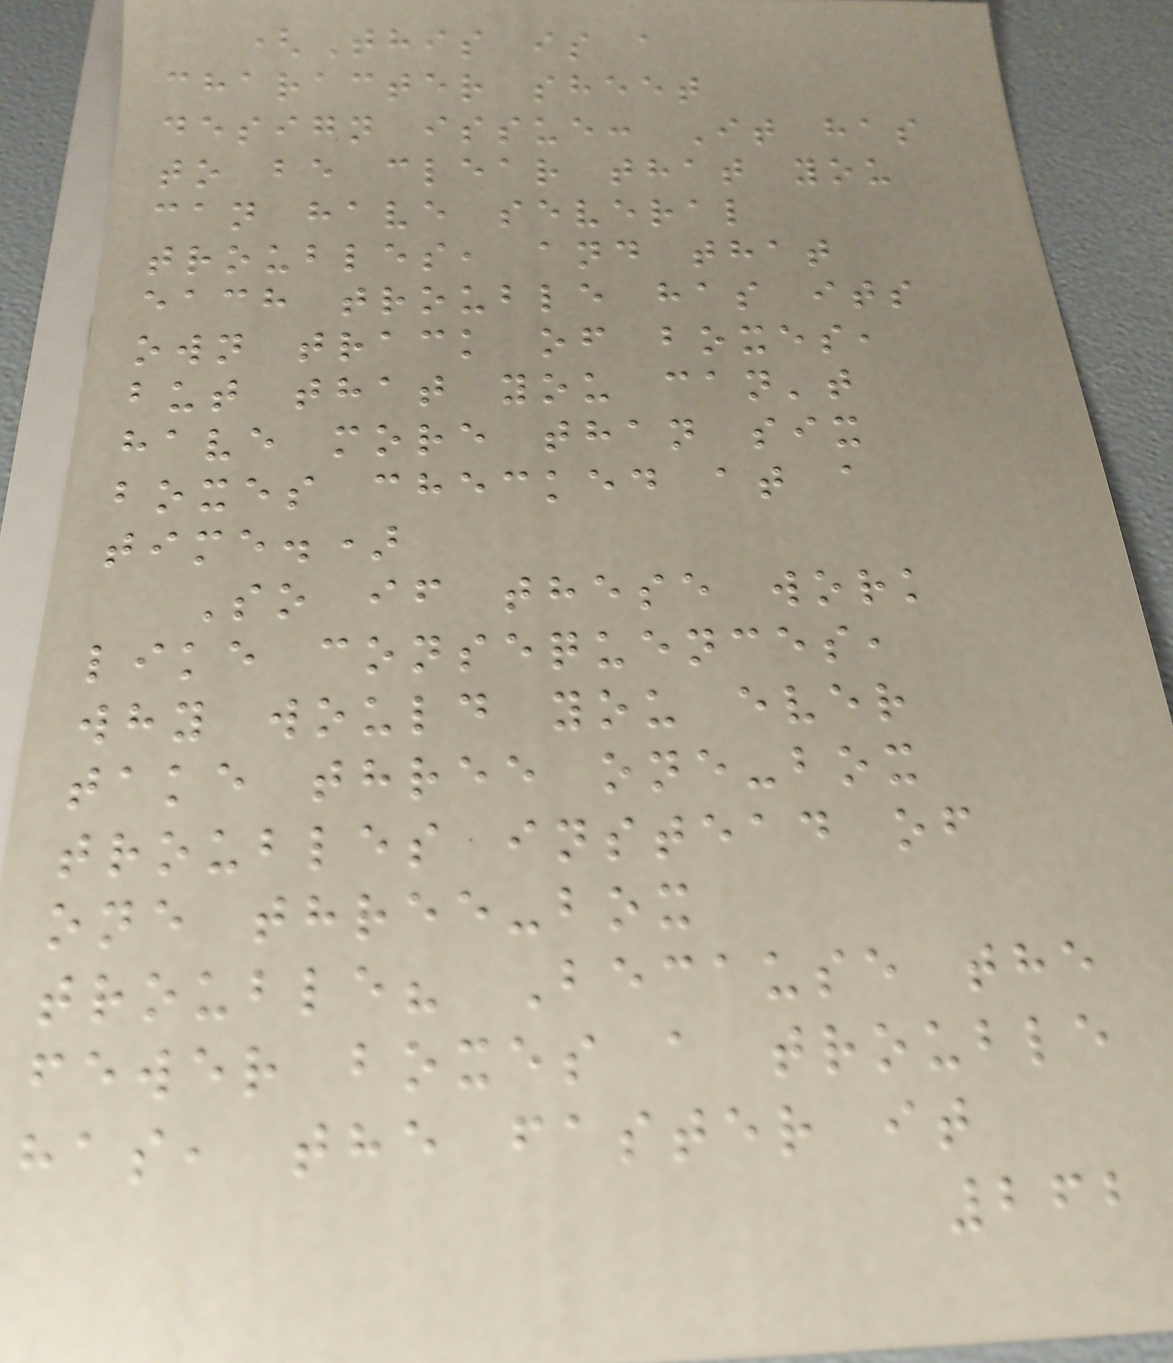(This is a
character sheet
design issue: It has
to be clear that you
can have several
troubles, and that
each trouble has its
own track of boxes,
but that you can't
have more than six
boxes checked at a
time.)
So if these work
like consequences,
why would you ever
take three one-box
troubles instead of
one three-box
trouble? Because the
fewer boxes a trouble
has, the faster it
262
